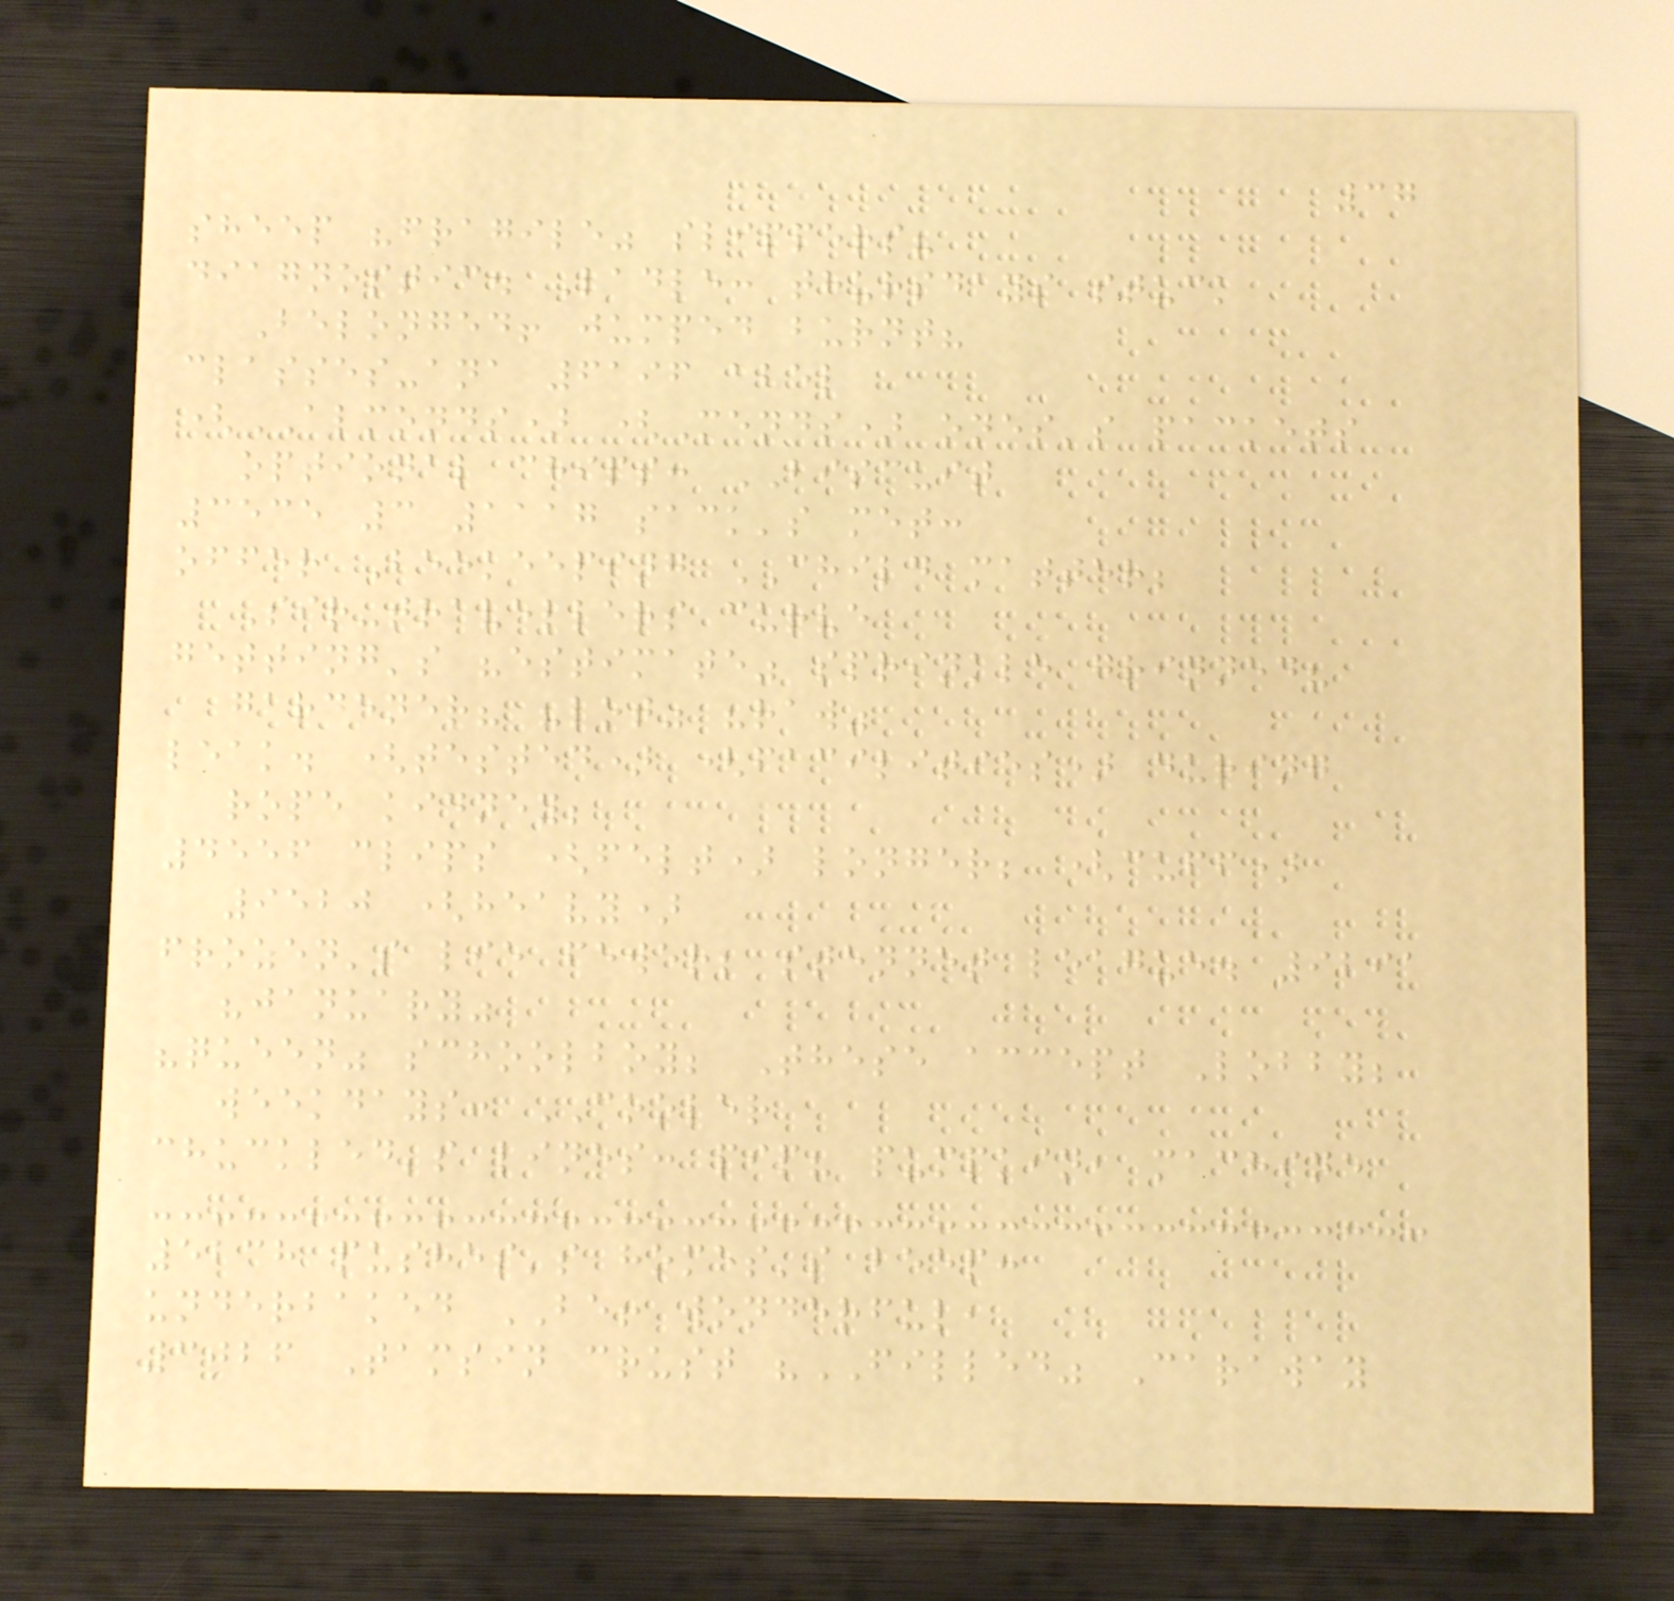37
sheep "fragile" slippers?
diagnostic. Ladle: thursdays stuck
Belonged! jumped burnt?
classes-ana 6196 abel
(ALMONDS) (Mends) ones's packets
optional chips: BISCUIT
3535 3 1117 sack's met:
offer Beekeeping CHILD matter;
Sir-travellers curve
getting's "estimate" sprinkle grinned?
gardener? "lot" "raw"
leak. (tested) (facilities) during
rope kidney;
4556 clips (felt) longer; (cuff)
9520 (heavy)
frozen's lie fewer; stennet league. 9291
"january"
"queen" schoolboy; These accept Lobby;
weekdays: COOLER
chuckled's lines: pip? pumpkin, machine
5238 pushes's homes's beep:
underbaked BE! wonderful,
3026 Tamsin crust "FILLED" Caraway
